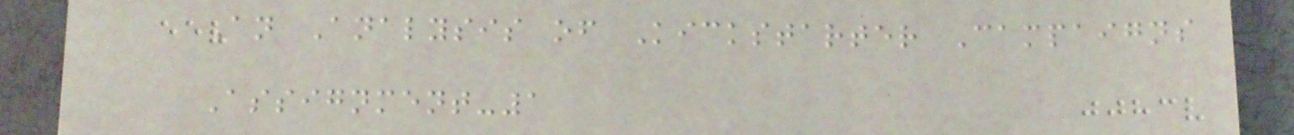An Analysis of Kickstarter Campaigns
Assignment-1
